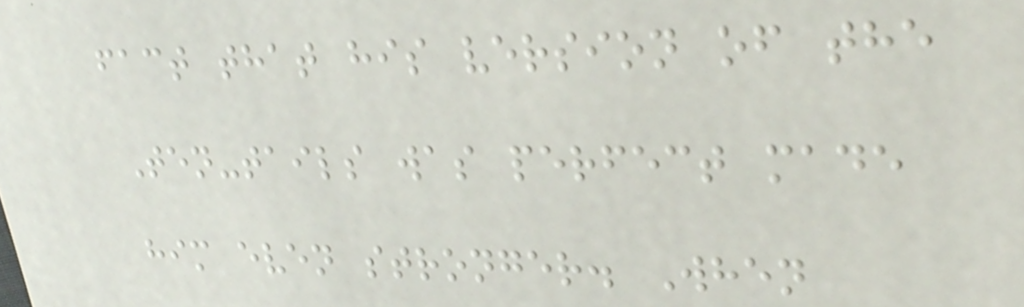fact that his version of the
Ten-tails was perfect made
him even stronger. When
